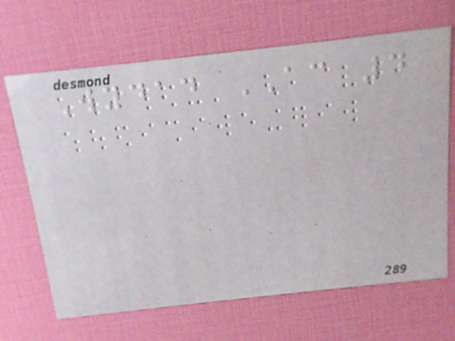Wydad AC 4
